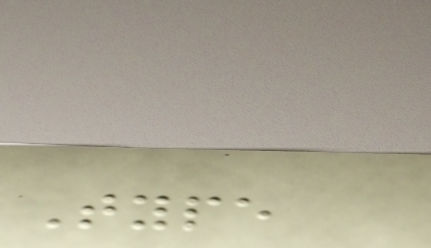Type
